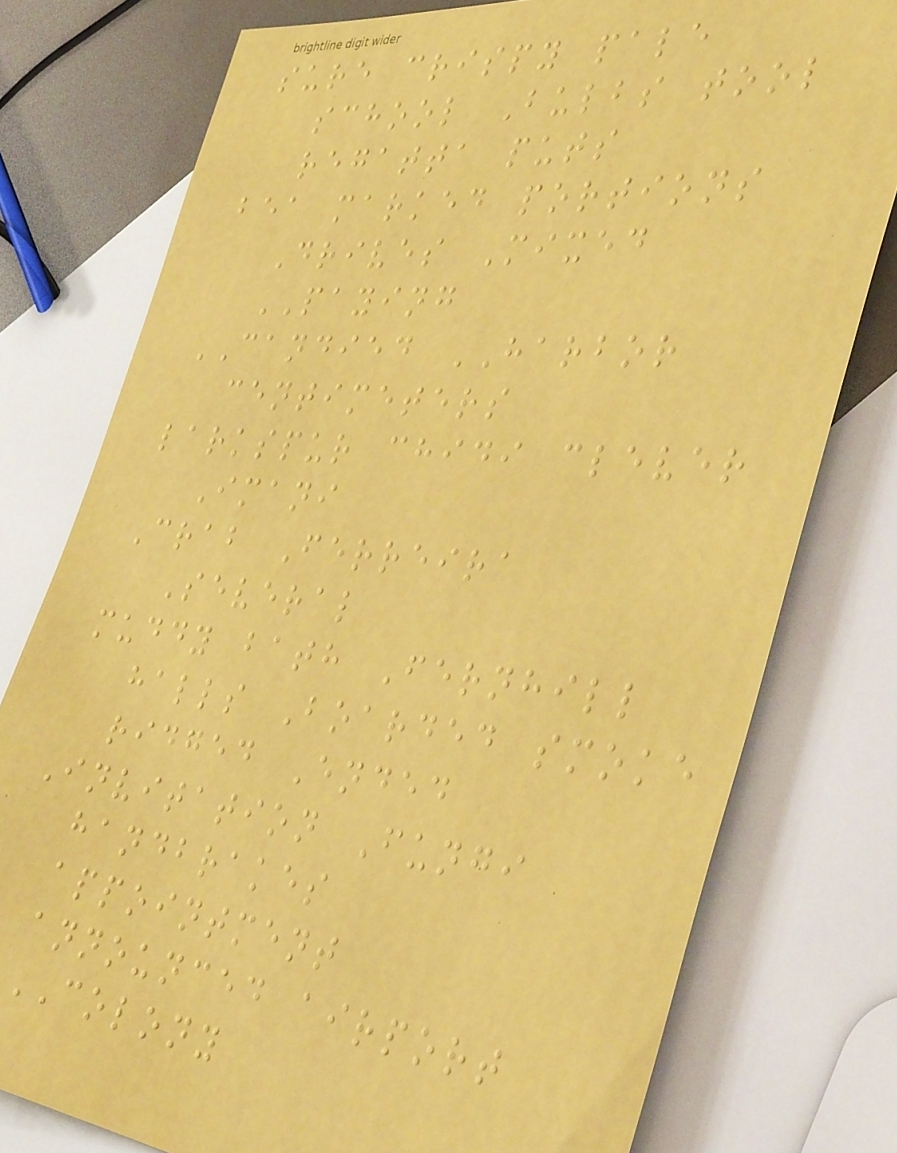sure crispy pale
school Bulbs tool
regatta puts
bea marked portions
Drives Mixed
PAYING
CANDIED HARBOR
centimeters
larkspur chidi clever
Imani
Crab Ferreira
Several
muddy bath Fernhill
halls Boarded smoke
ridged Ended
Invitation Fungi
handbrakes
appointment
announced airport
COLONY
